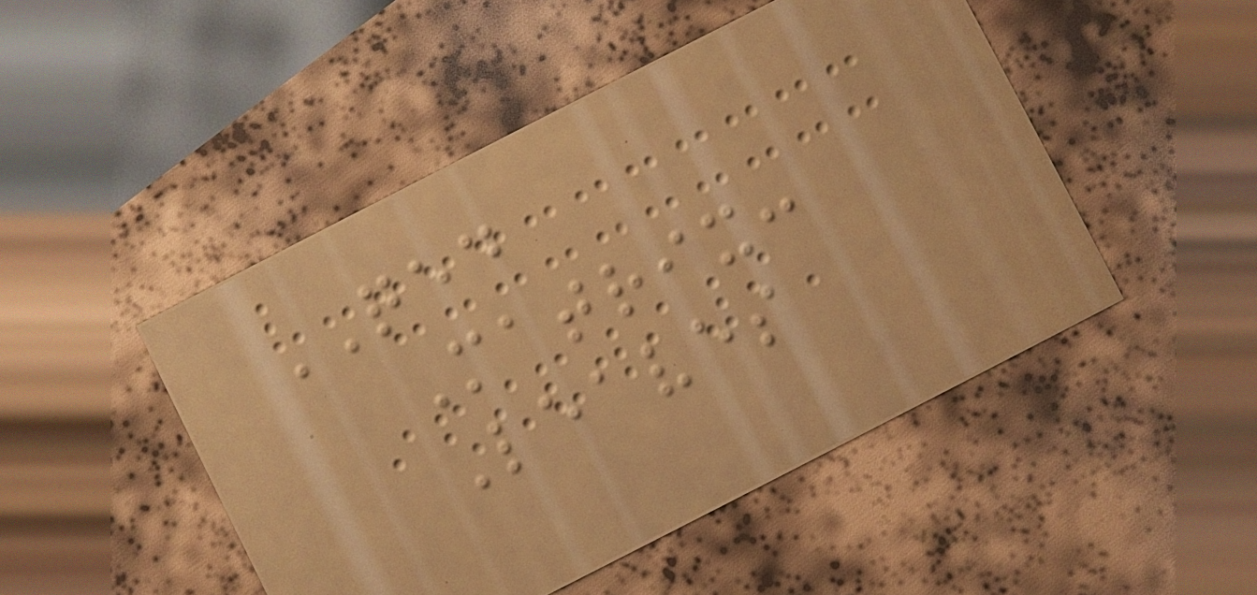QED
Matrix:
Leaves
